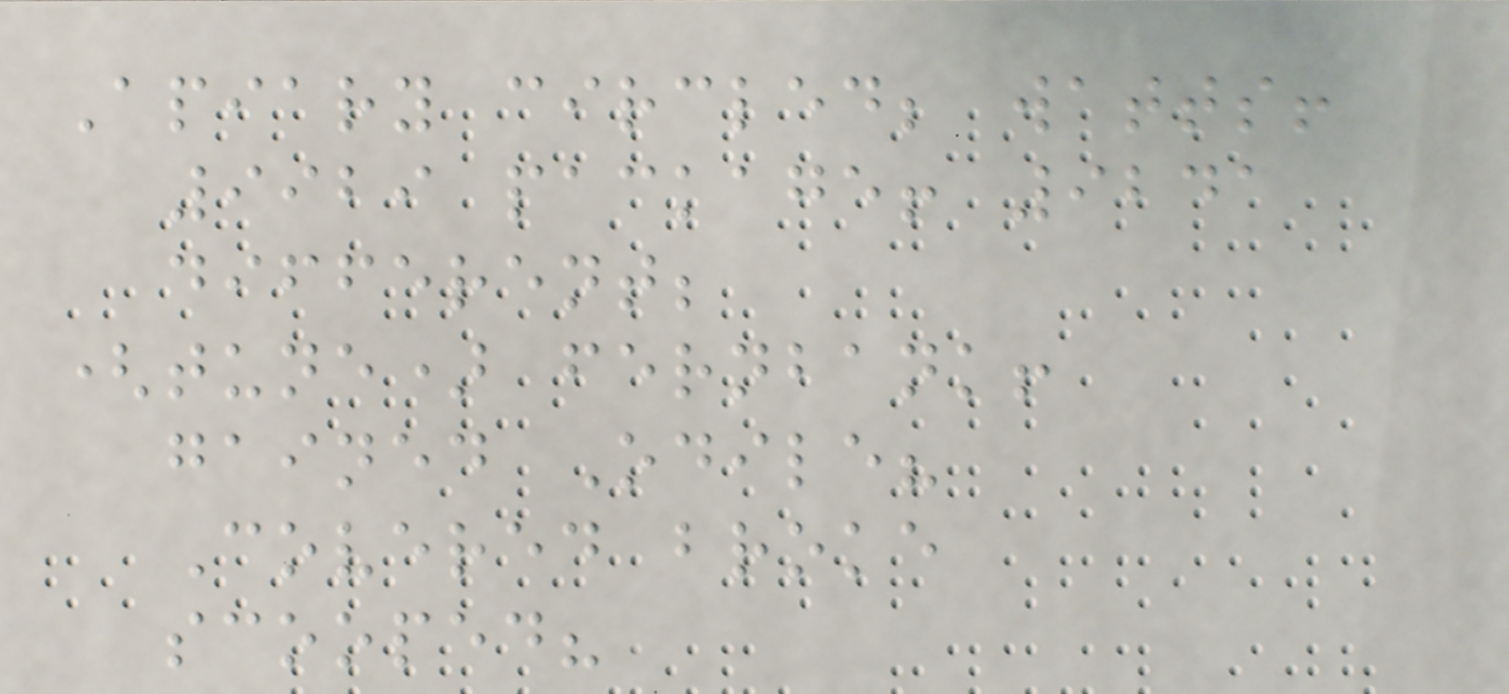Apiary circled; watts!
9929 package! 9241
different;
(tune) fernbank!
gained Odile?
Covered broke
scooped?
